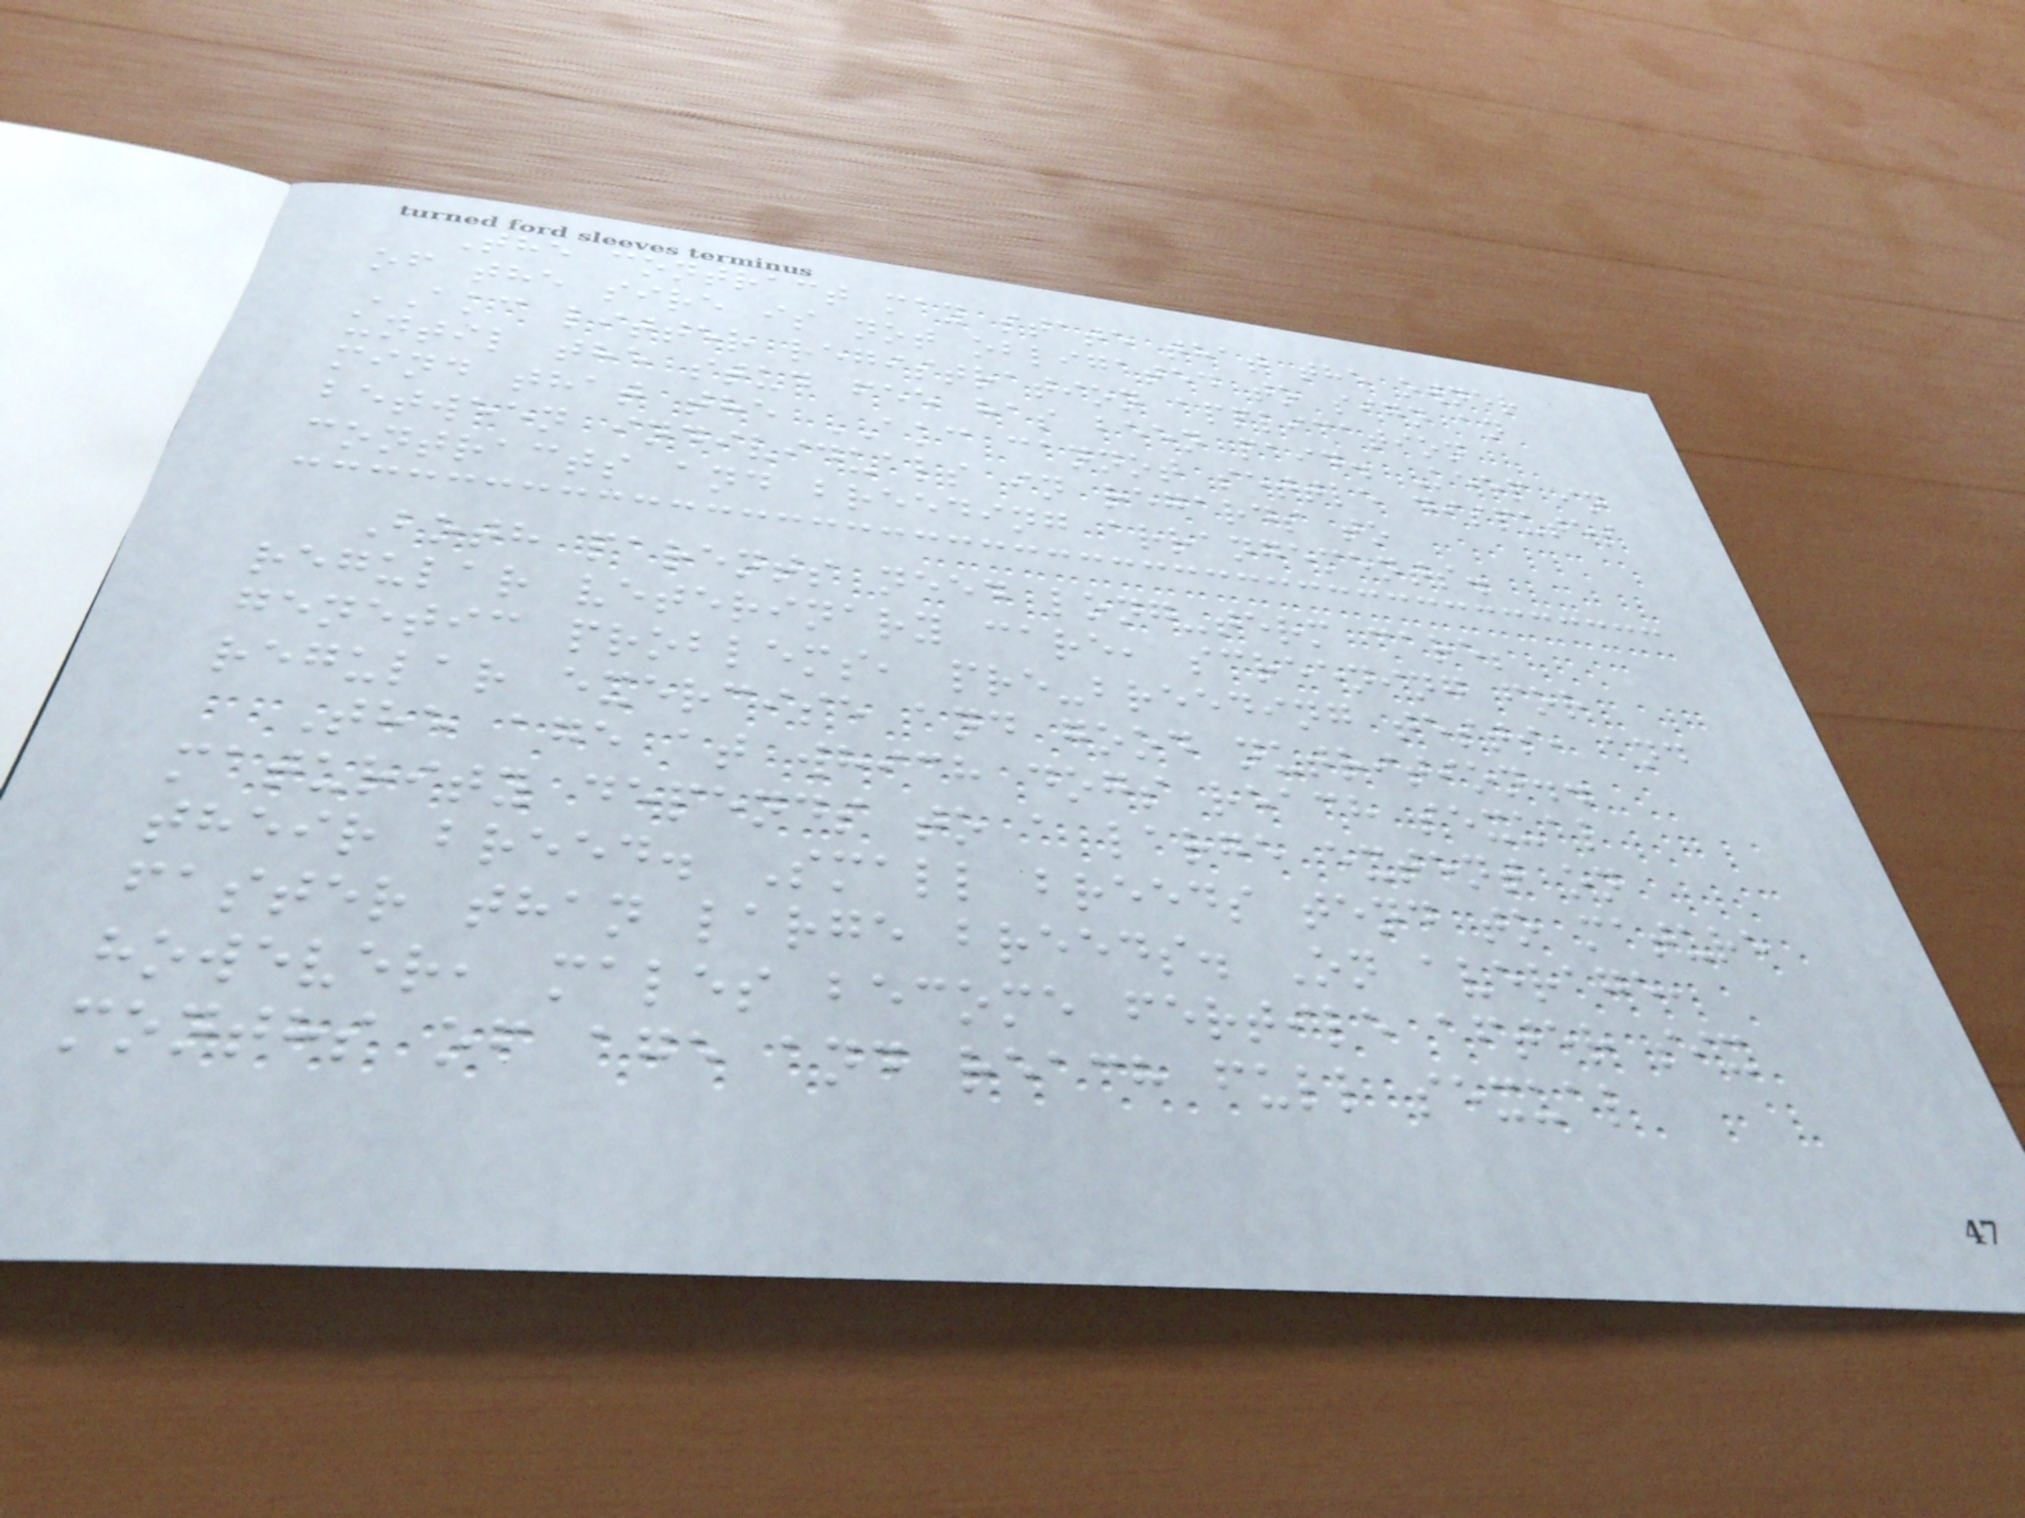The contract may state that the owner
of the sire is not obligated to sign an
AKC litter registration application
until the stud fee has been paid. Keep in
mind that the AKC cannot settle disputes
between individuals in regards to
contracts and breeding arrangements.
Both parents need long-term care;
regular veterinary care, screening for
genetic problems, pre-breeding tests, and
regular exercise and good nutrition..
The age at which dogs reach sexual
maturity depends to a large extent on
their breed. Small breeds tend to mature
faster than large breeds. On average,
however, males become fertile after six
months of age and reach full sexual
